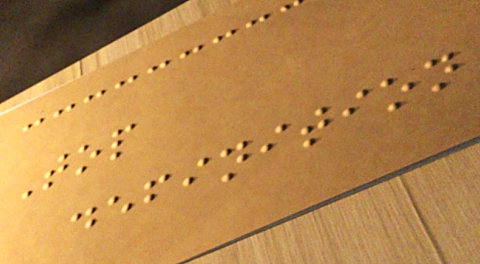Top
definition
